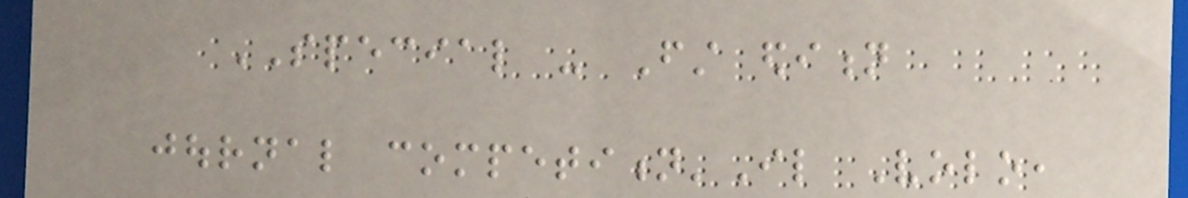SPECIAL - First edition
journal competition'Il Volo,
